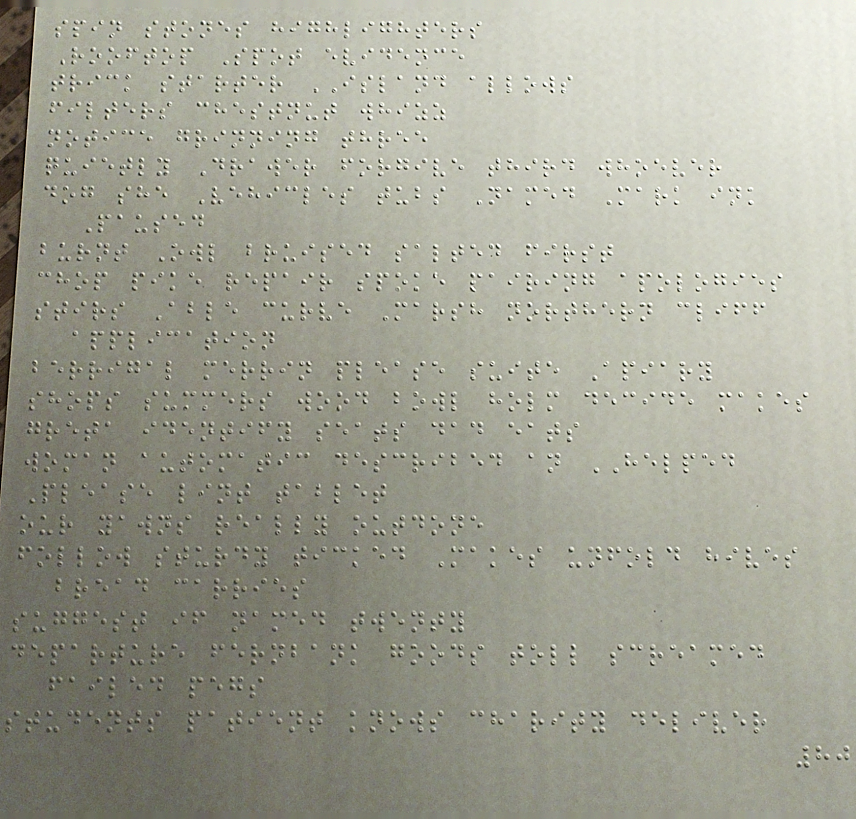spin stones highlighters
Rooftop Spot evidence
trick starter ISLAND allows
filters chestnut whizz
notice grinning three
quietly Drawer forgive third whoever
dog she Vehicles tubs Named Mark ink
Paused
burnt Owl bruised salted first
chop pike repair spoke pairing apologies
stirs Able curve Marsh northern cliff
application
berrigal merrin please suite Apiary
shops summers wood bowl holm decide makes
greta identify seats dad eats
woman automatic described an HELPED
Please lint tablet
our yawns really outdone
follow sturdy ticked Makes unfold hives
bread carries
suggest if named twenty
departure fernbank goods toll screamed
failed pegs
students patient knows charity deliver
80
